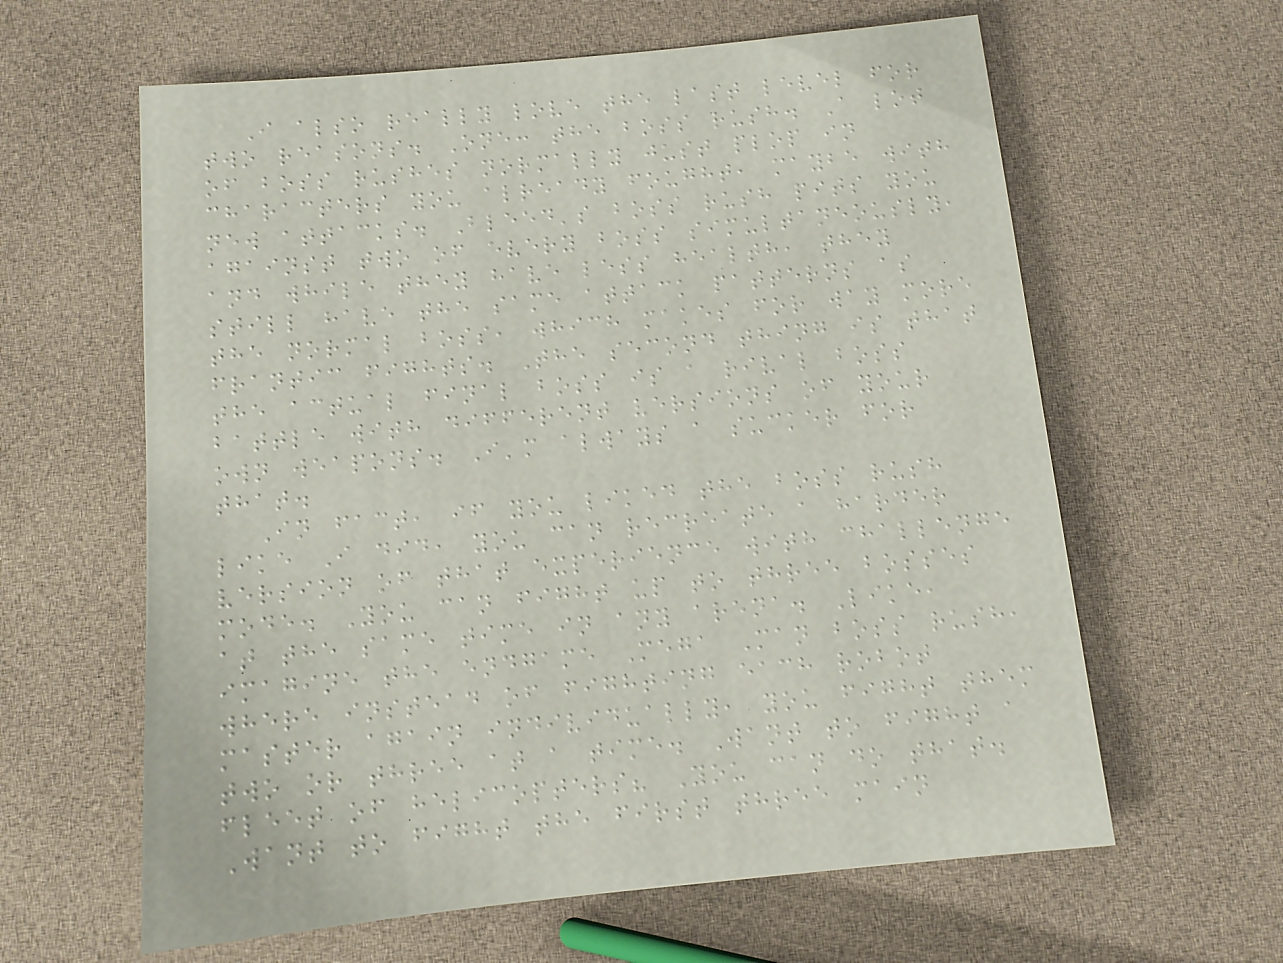I also really love the last level for
two reasons. One: the boss rush. A lot
of boss rushes normally just plop in
characters you already fought, maybe with
new attacks. Bleed's boss rush pits you
against two of every boss simultaneously,
and while they have less health, they
still have the same attack patterns as
the normal boss, which makes for way more
frantic fights. The second thing is that
the actual final boss is a rival boss
battle with different versions of your
own weapons. I'm always a sucker for
that.
In fact, if you liked the boss rush
like I did, you can recreate a harder
version of that experience with challenge
mode. You can fight up to three bosses
at the same time in any arena. Like,
imagine the endgame Mega Man boss rush,
where instead of fighting each robot
master again individually, you fight them
two or three at a time. Want to fight a
fleet of helicopters? You can do that.
Want to fight the first three main
